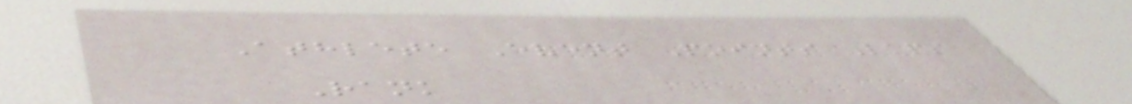Athlete Event Points Laps
Rank
